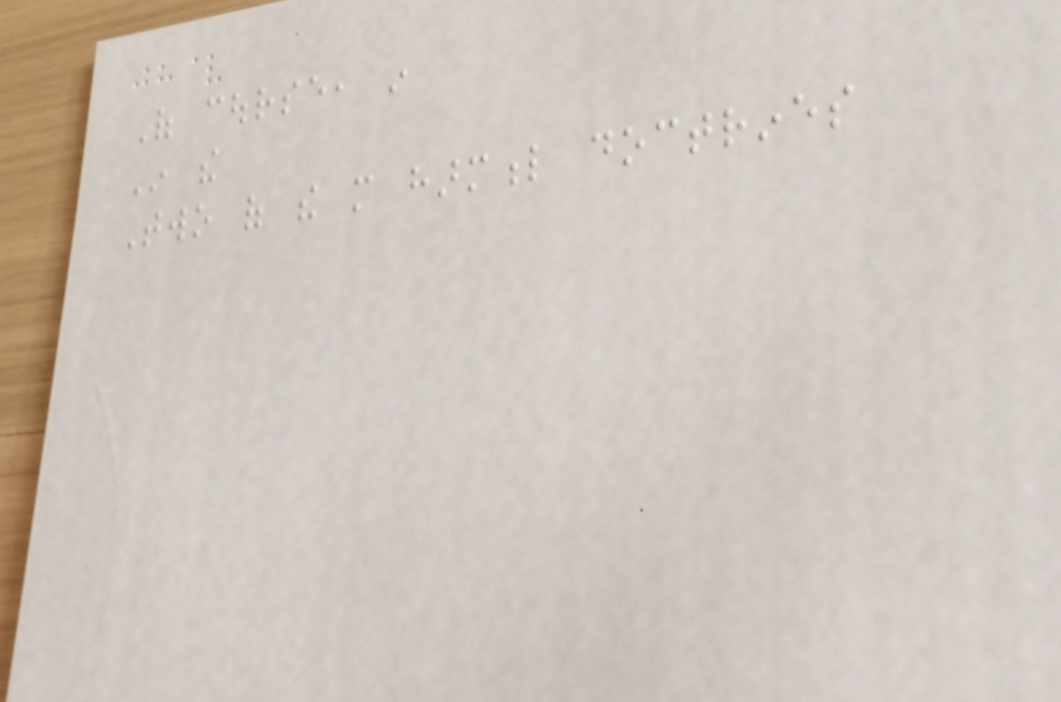Of course, in
In the
Two of the more harmful doctrines
